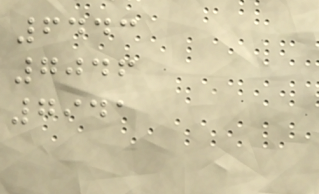6443
7046
7941
